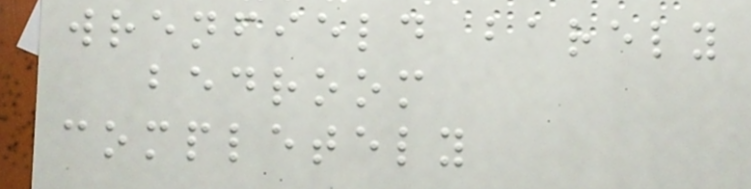wrenfield barely
bedroom
completely
